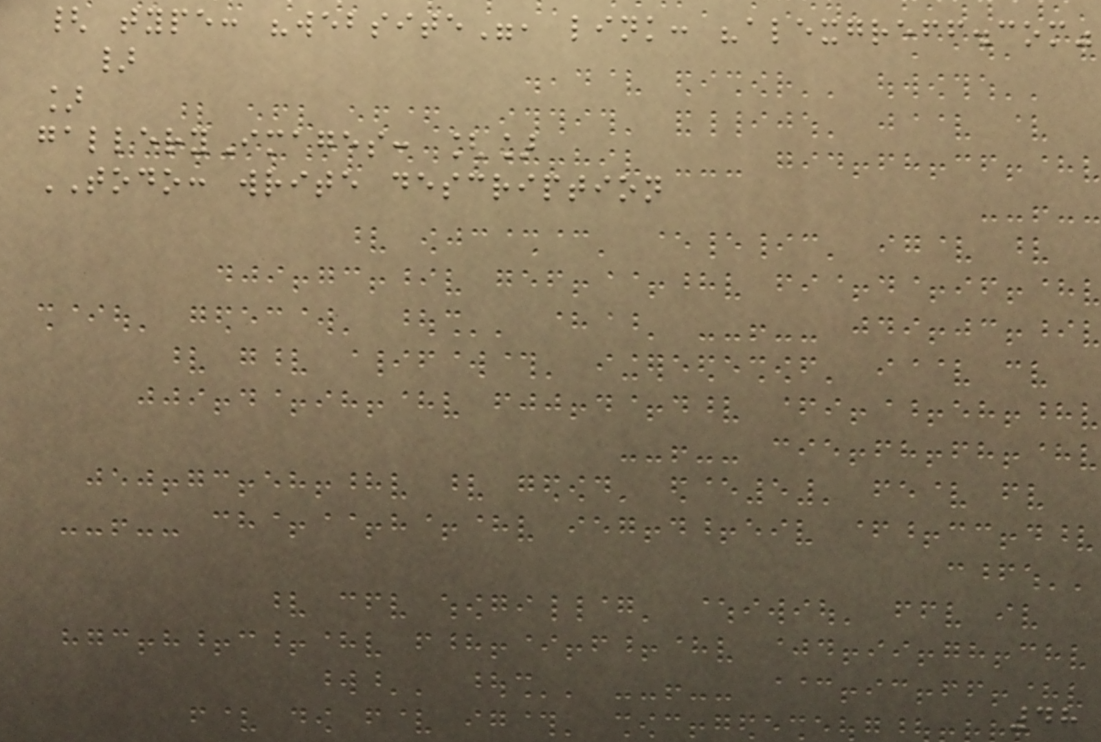{ type: "website", link: "alexgreff.com"
}
]
galleryImages: []
TODO: write description
48
